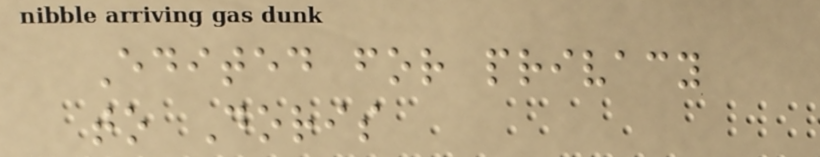Edited for privacy
to Doris
